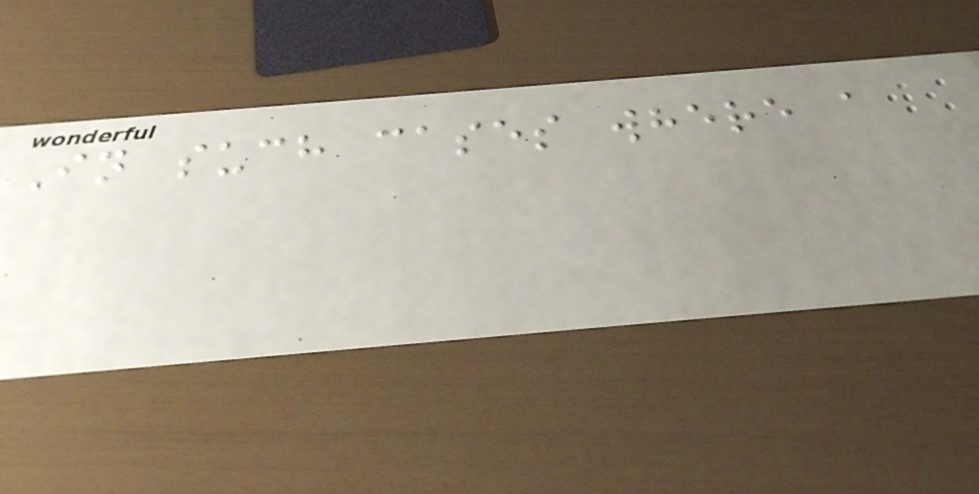In such cases where a
